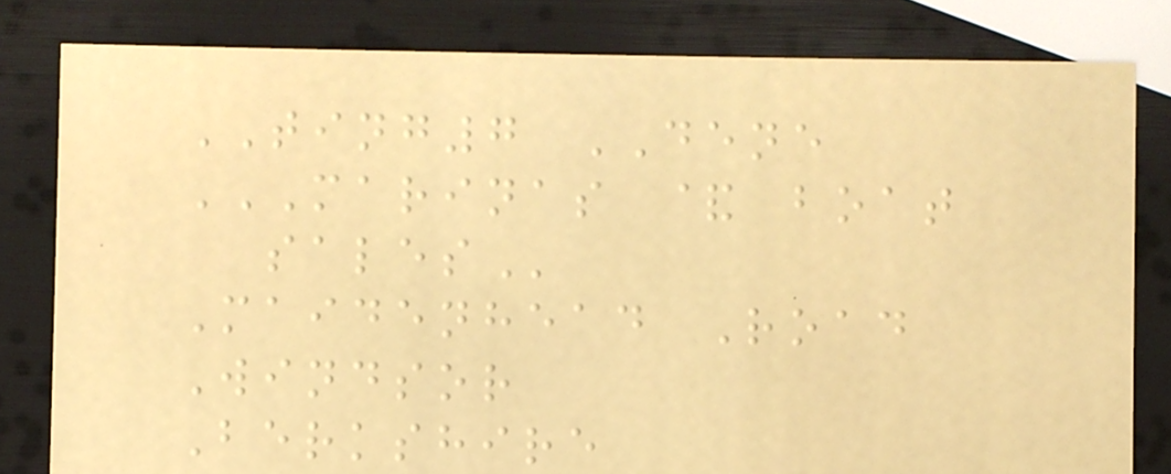TING7 DENE
MARINAS & BOAT
SALES
Maidenhead Road
Windsor
Berkshire
